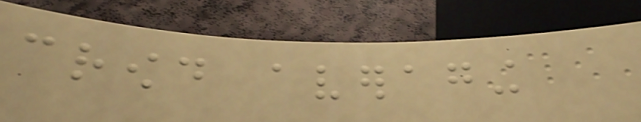crowd averaging
